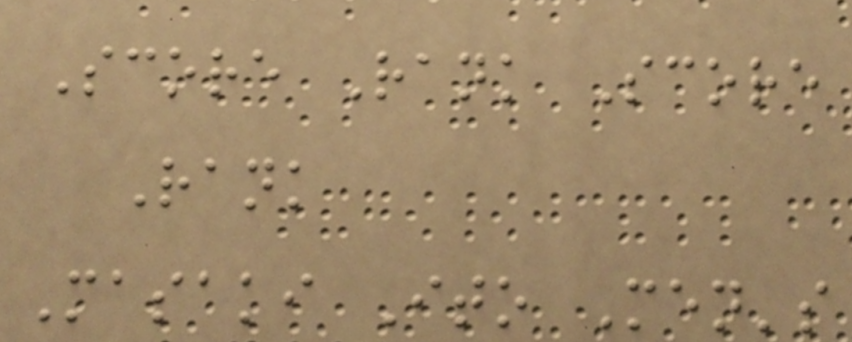Score Rank Score
Rank
Masaki Ito Men's
